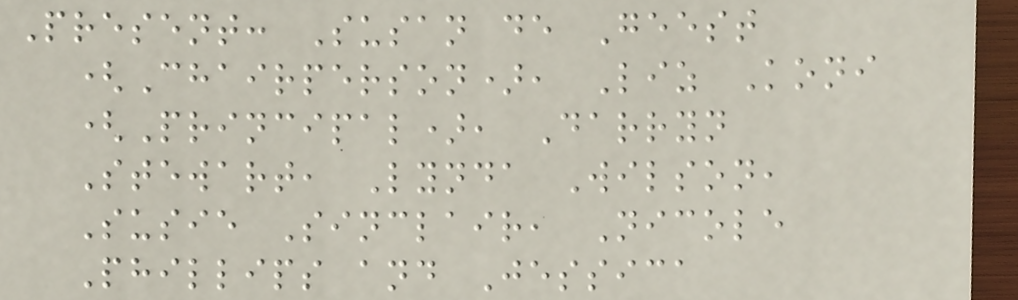Present: Susan de Geest
(Chairperson), Liz Koni
(Principal), Darryn
Stewart, Lynda Wilson,
Susie Sinclair, Nicole
Phillips and Jessica
